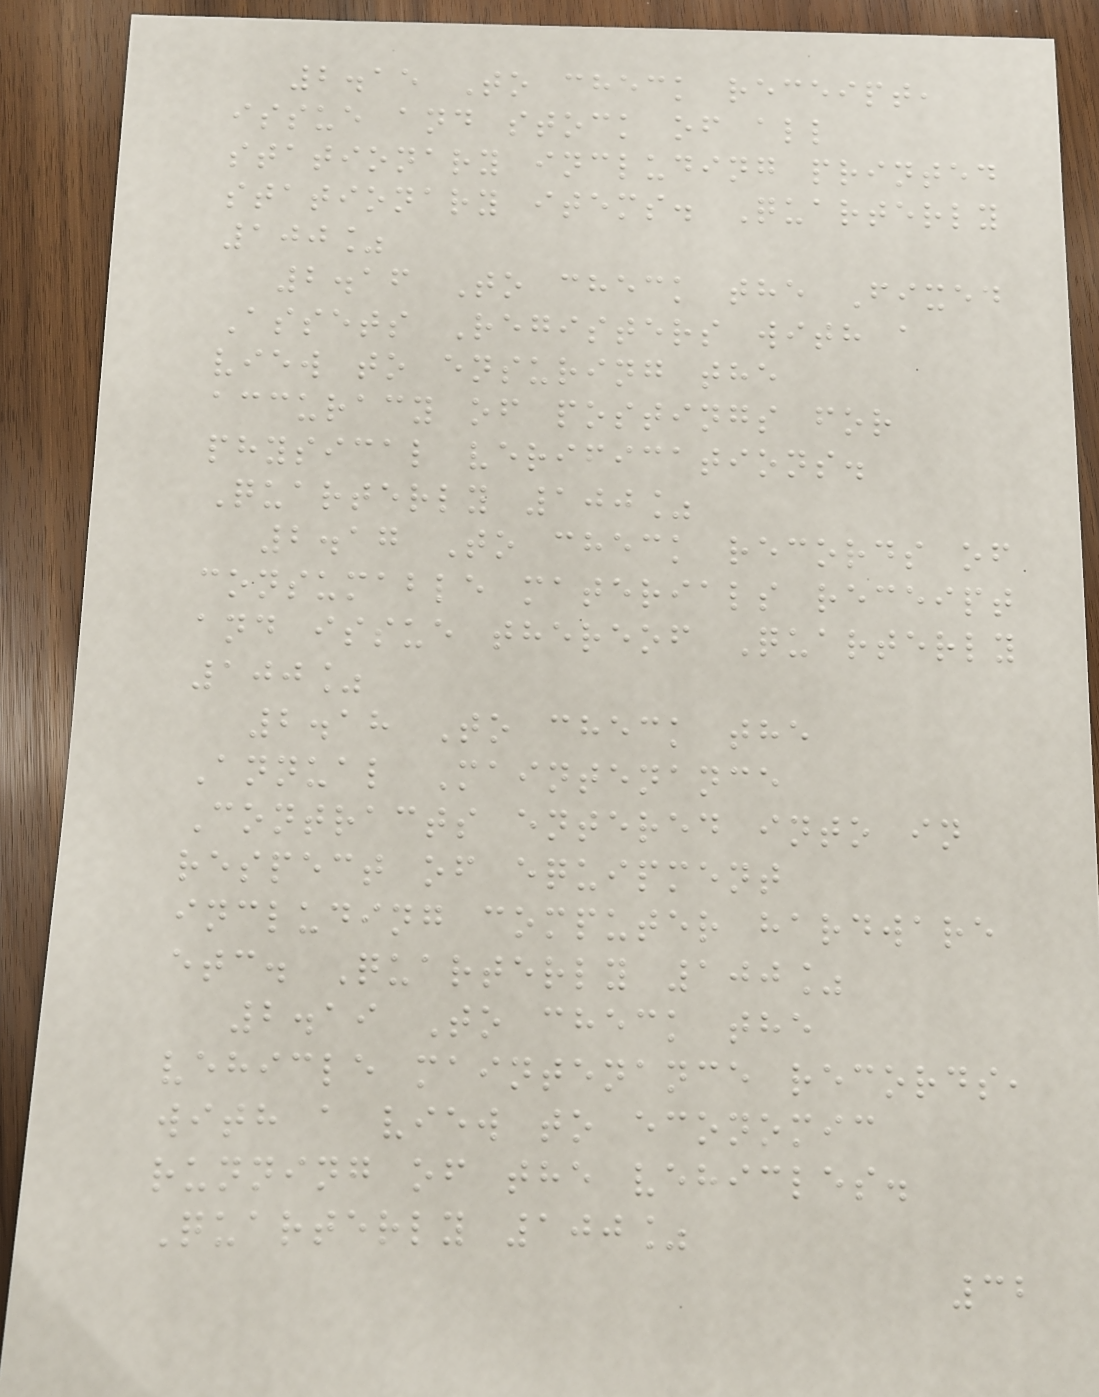2.15 To check receipt,
issue and stock of all
stationary including printed
stationary items. Quarterly
100%
2.16 To check the Fixed
Assets Registers with a
view to ensuring the
accuracy of postings for
physical verifications.
Quarterly 100%
2.17 To check records of
consumable materials receipt
and issue thereof Quarterly
100%
2.18 To check the
Annual Maintenance
Contracts entered into in
respect of equipment
including computer hardware
etc. Quarterly 100%
2.19 To check the
vehicle maintenance records,
with a view to economic
running of the vehicles.
Quarterly 100%
32
